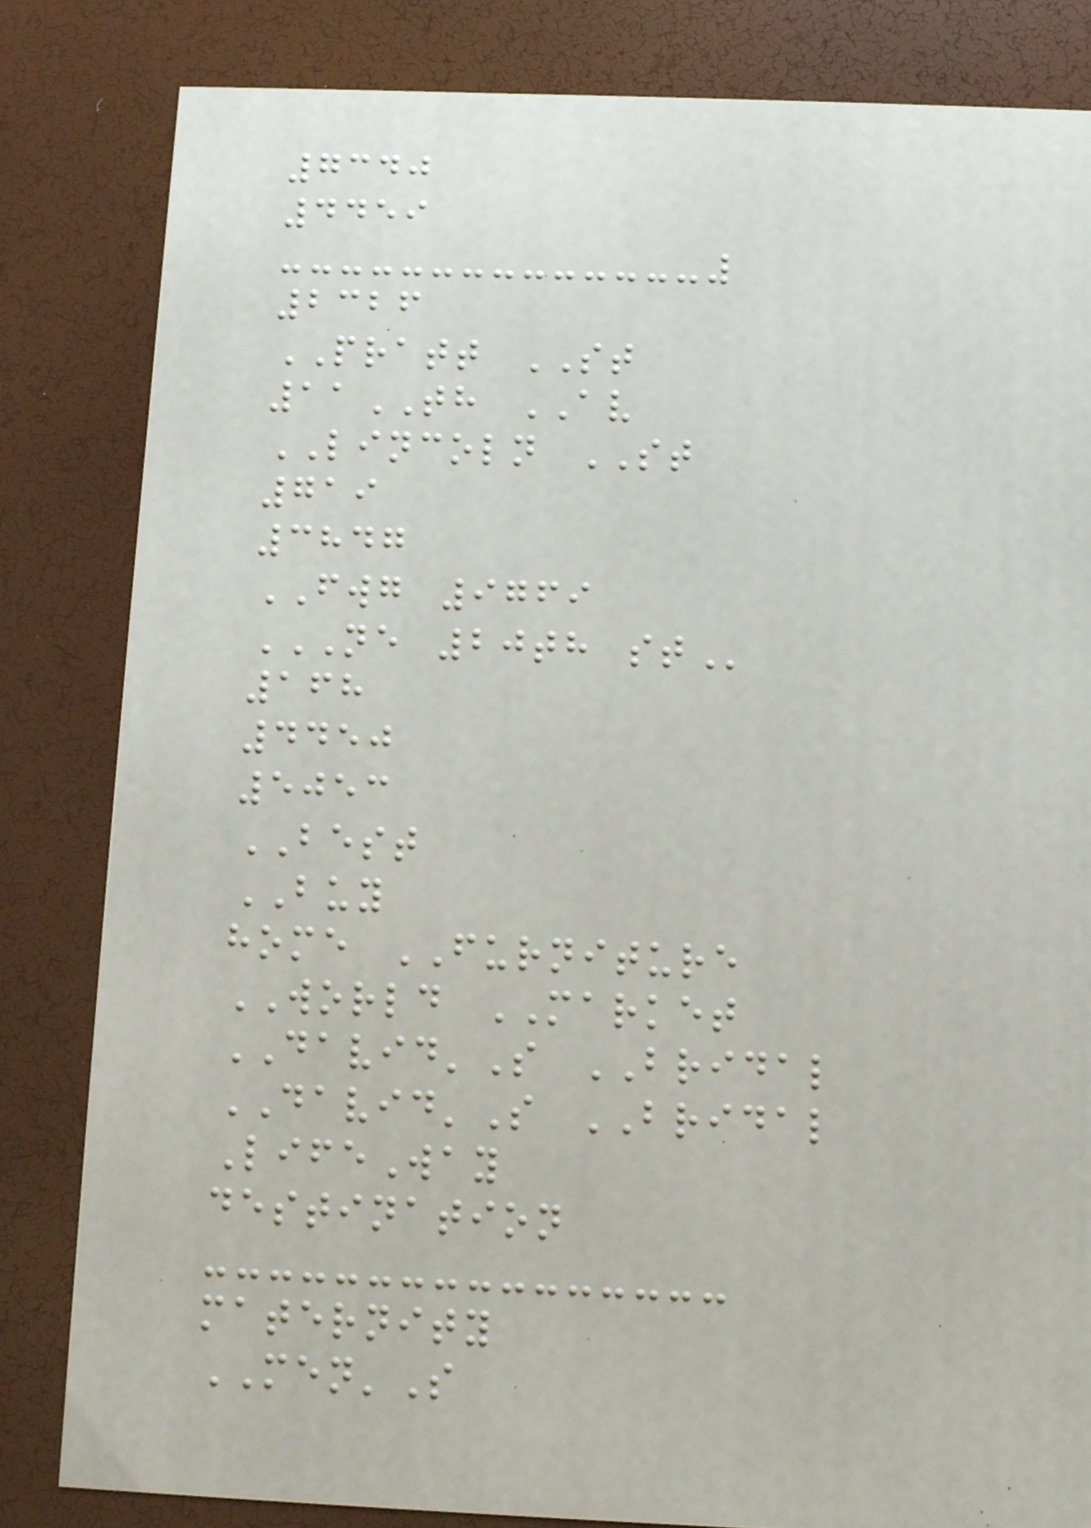7340
4459
2326
PRATT ST
11TH AV
LINCOLN ST
719
3847
FWG 9769
NE 20TH ST
168
4450
5053
BEST
BUY
home FURNITURE
WORLD MARKET
DAVID'S BRIDAL
DAVID'S BRIDAL
LifeWay
destination
maternity
MEN'S
